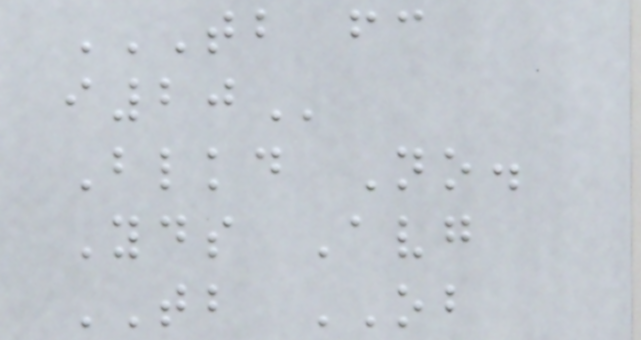TB FC
I20
Blkd No.
Yds Avg
TB OB
